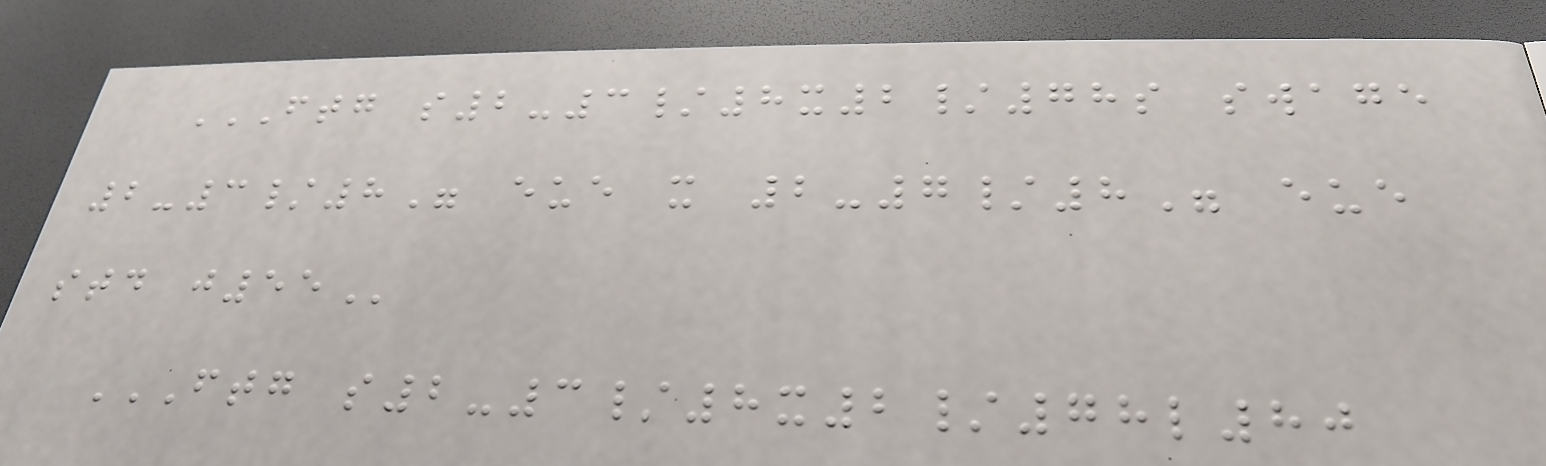FTG S2-3/8X2/78S SWAGE
2-3/8" EUE X 2-7/8" EUE
STD J55
FTG S2-3/8X2/78L80
